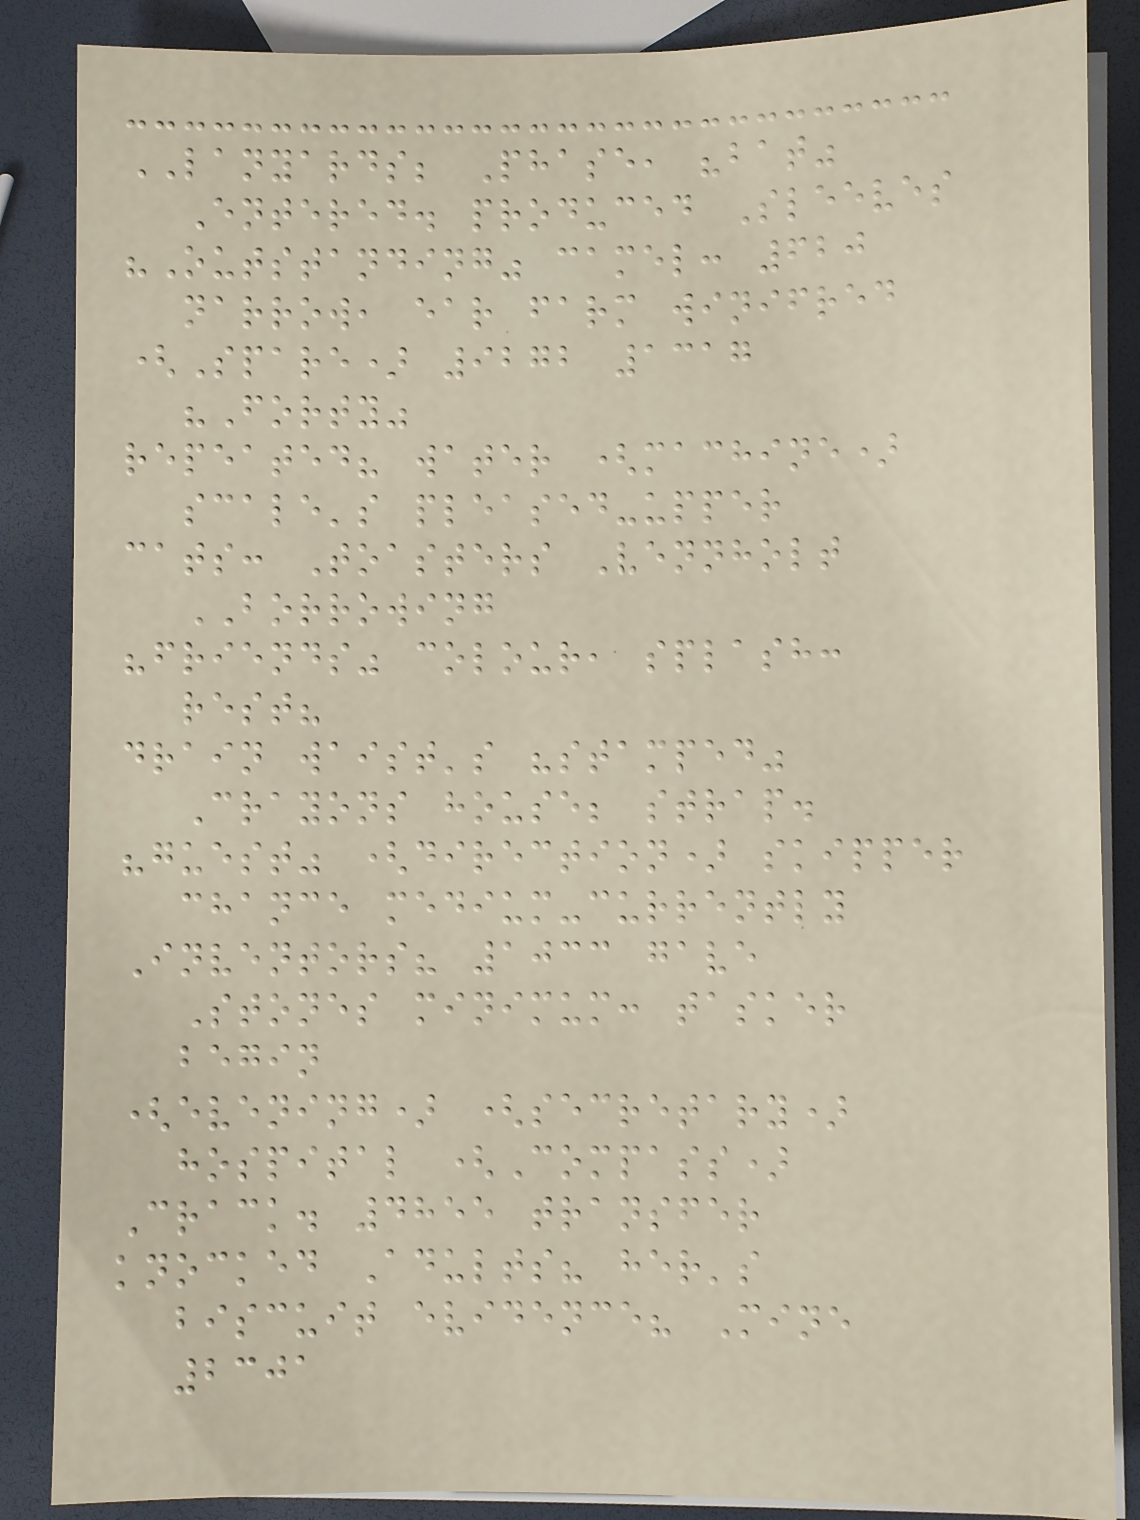LANYARDS; Phase, "bat"
Entered. produced Sleeves
"Outstanding" camel: 620
narrow, ear farm winifred
(Spare) 9272 1317
"Forty"
repeated? water (machine)
scale's pleased-upper
cats: Toasters Vennholt
BORROWING
"friends" colour, splash:
rest?
drain waist's "stamped"
Crayons house; strap.
"guest" (direction) skipper
chance medium-currently
Inventors? 1033 gave
Stones minimum: tasker
begin
(evening) (secretary)
hospital (Compass)
Crack. 4855 transfer
knocked Adults? her's
biscuit evidence? Mine
2301
